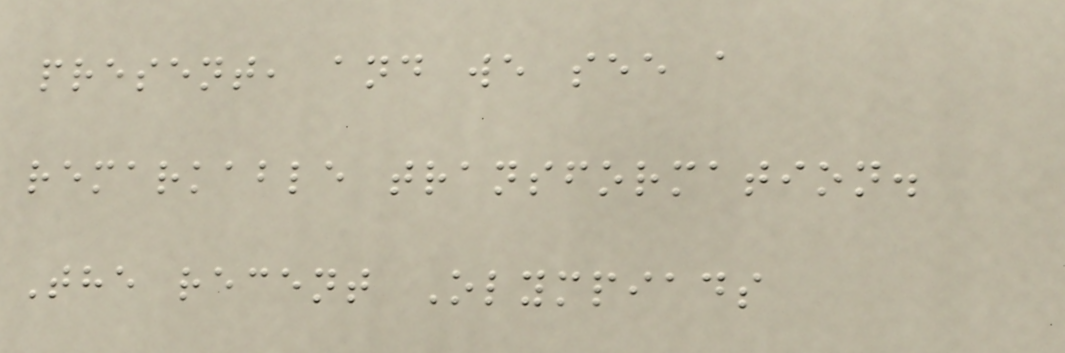present, and we see a
remarkable transformation.
The recent Olympiads
